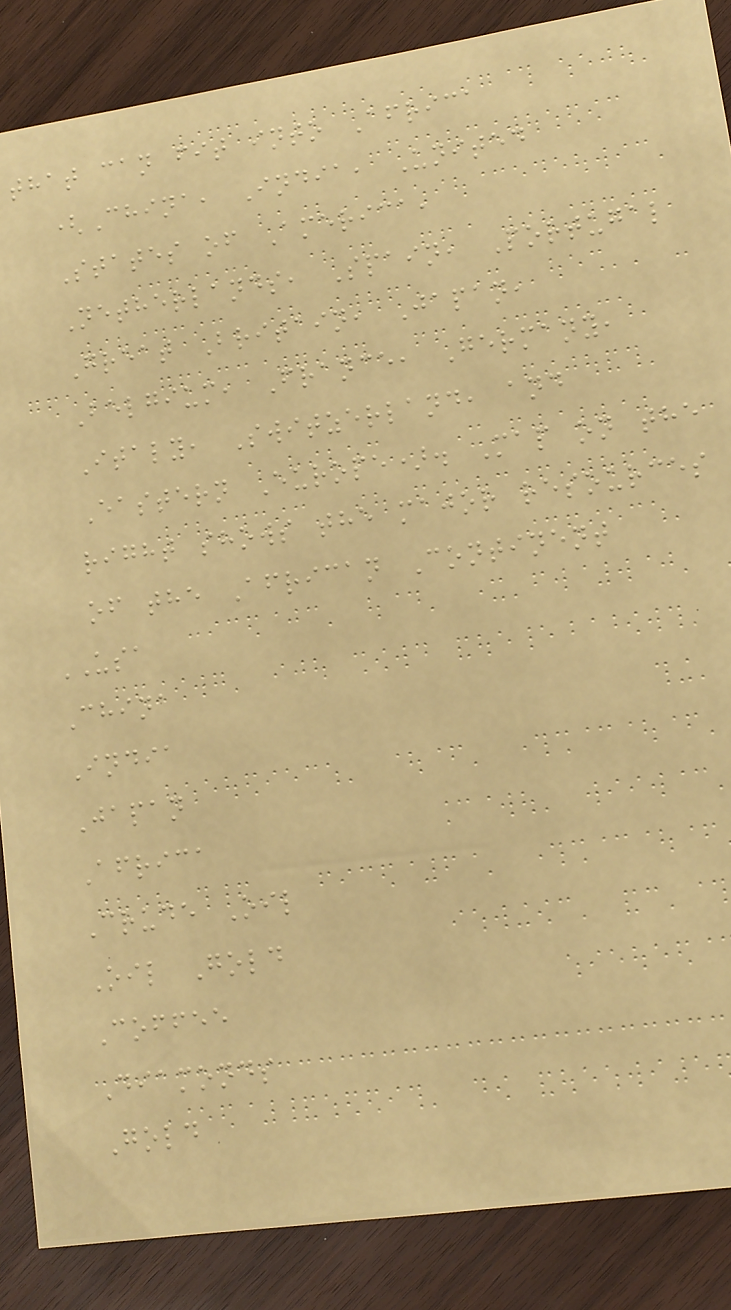that can fit into Africa
(China, India, United
States of America,
Netherlands, Spain, Portugal
Great Britain, Japan,
Belgium, France, Germany,
Italy, Switzerland, and
Eastern Europe). Map on the
right shows the major resources
of the African Continent
USA
China
India
Japan
Africa
Crude Oil
Oil Gold
Coffee
Diamonds
Gold
